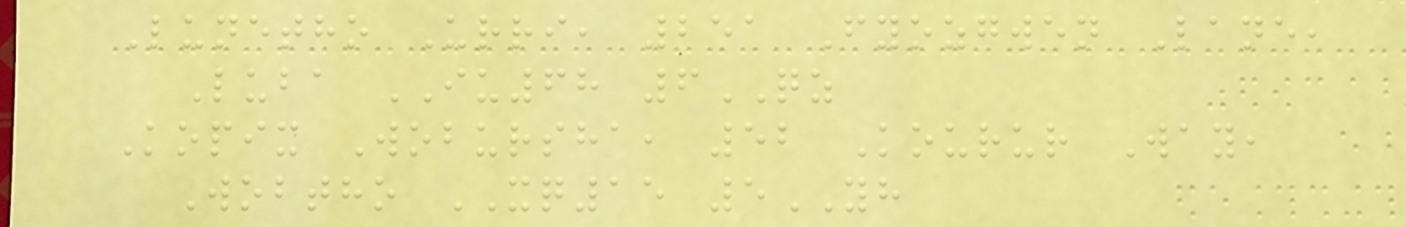Lunetho Urri, 251 Fyozgwen Lane,
Luba IU68 6QZ
Kopix Wobursha, 52 Kourur Way,
Wobtho XQ15 5YH
